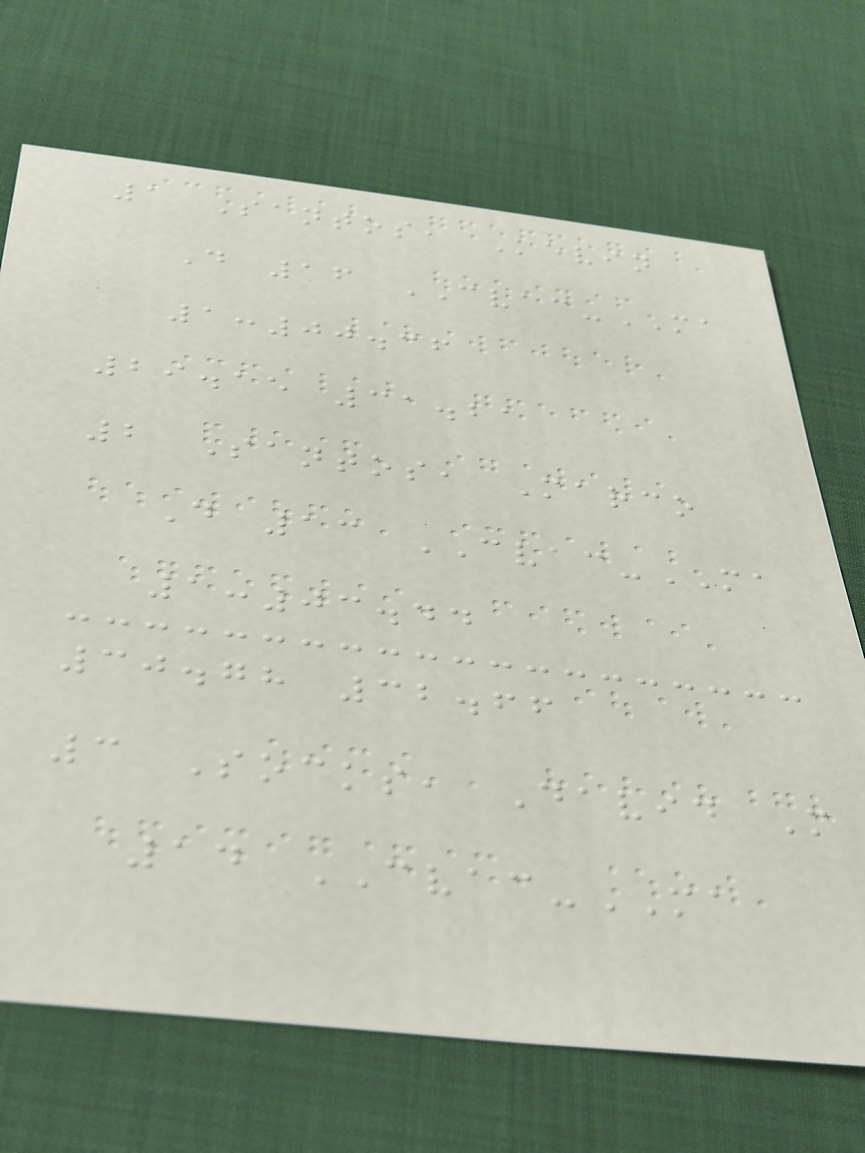1 Santos, Kevin
D 16 CVAC-MA
1:00.36
29.15 31.21
2 Santos, Marco
D 13 CVAC-MA
1:03.44
30.78 32.66
3 Socks, David M
14 CVAC-MA
